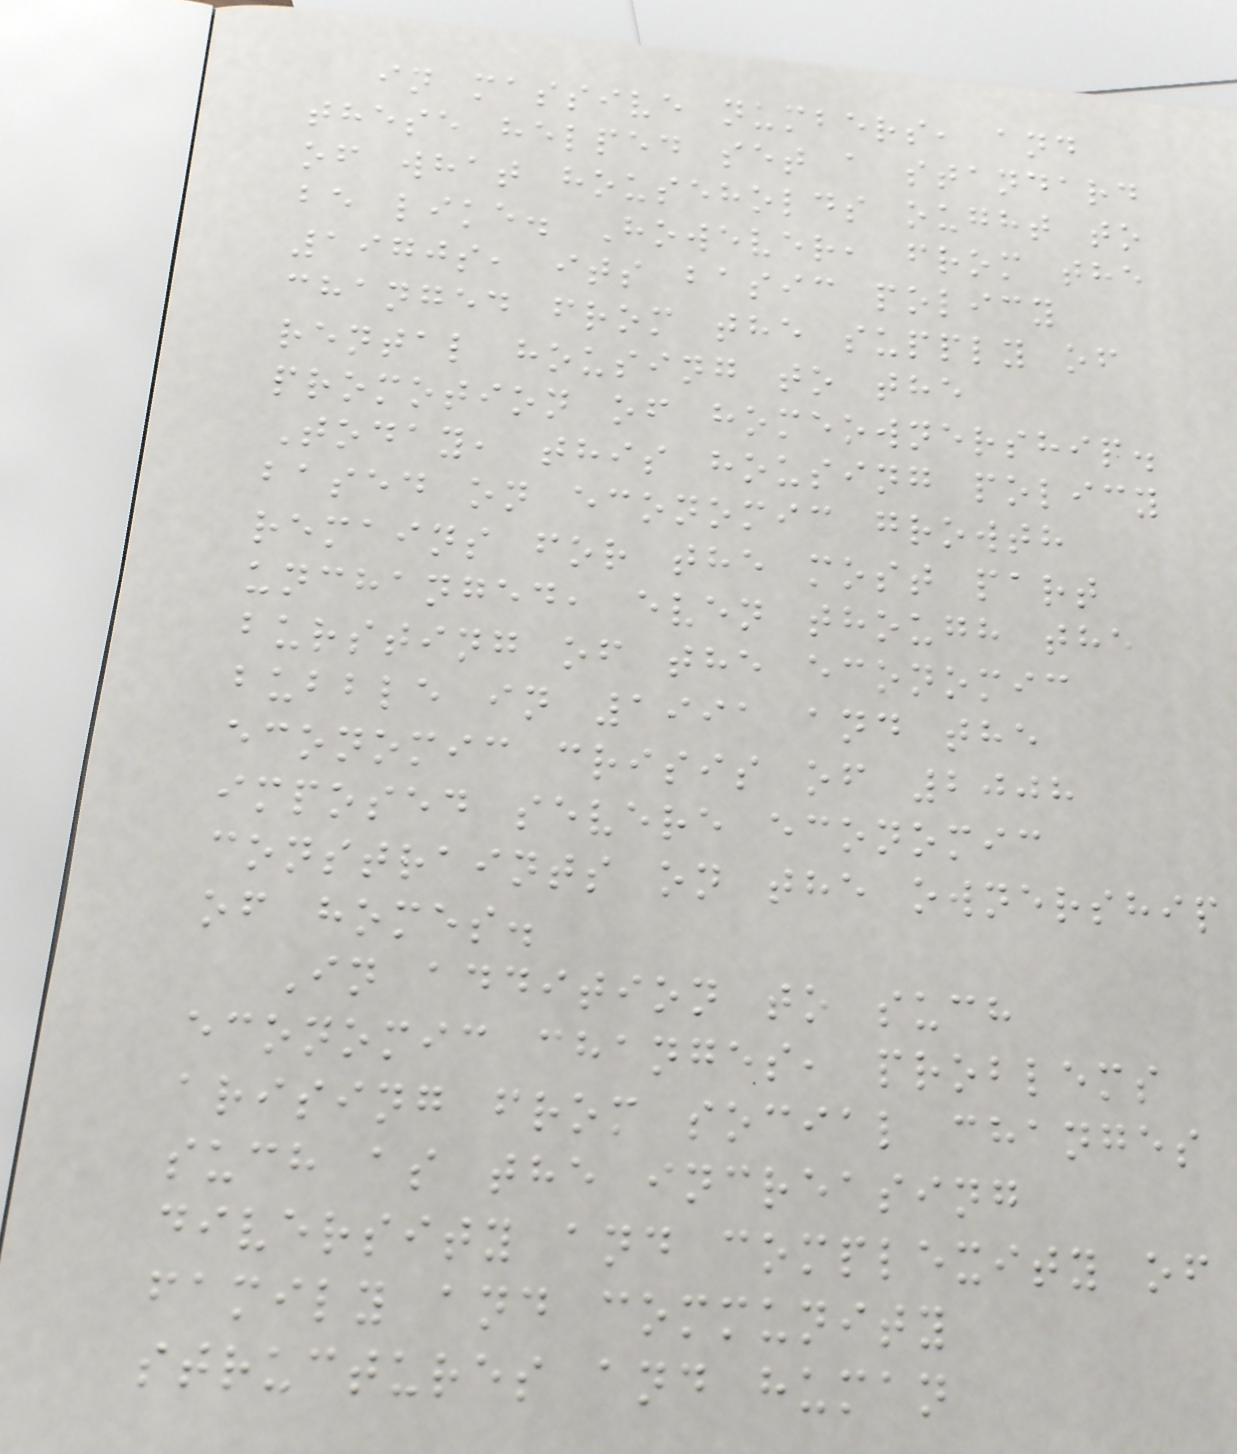in massive numbers, and
these helped set a standard
of what households ought to
be like. However, from the
1970s, its basic policy
changed from the supply of
rental housing to the
promotion of homeownership.
Today, this housing policy
based on economic growth
remains for the most part
unchanged, even though the
bursting of the economic
bubble in 1991 and the
economic crisis of 2008
imposed severe economic
constraints on the ownership
of homes.
In addition to such
economic changes, problems
arising from social changes
such as the increasing
diversity and complexity of
family and community
structures and human
